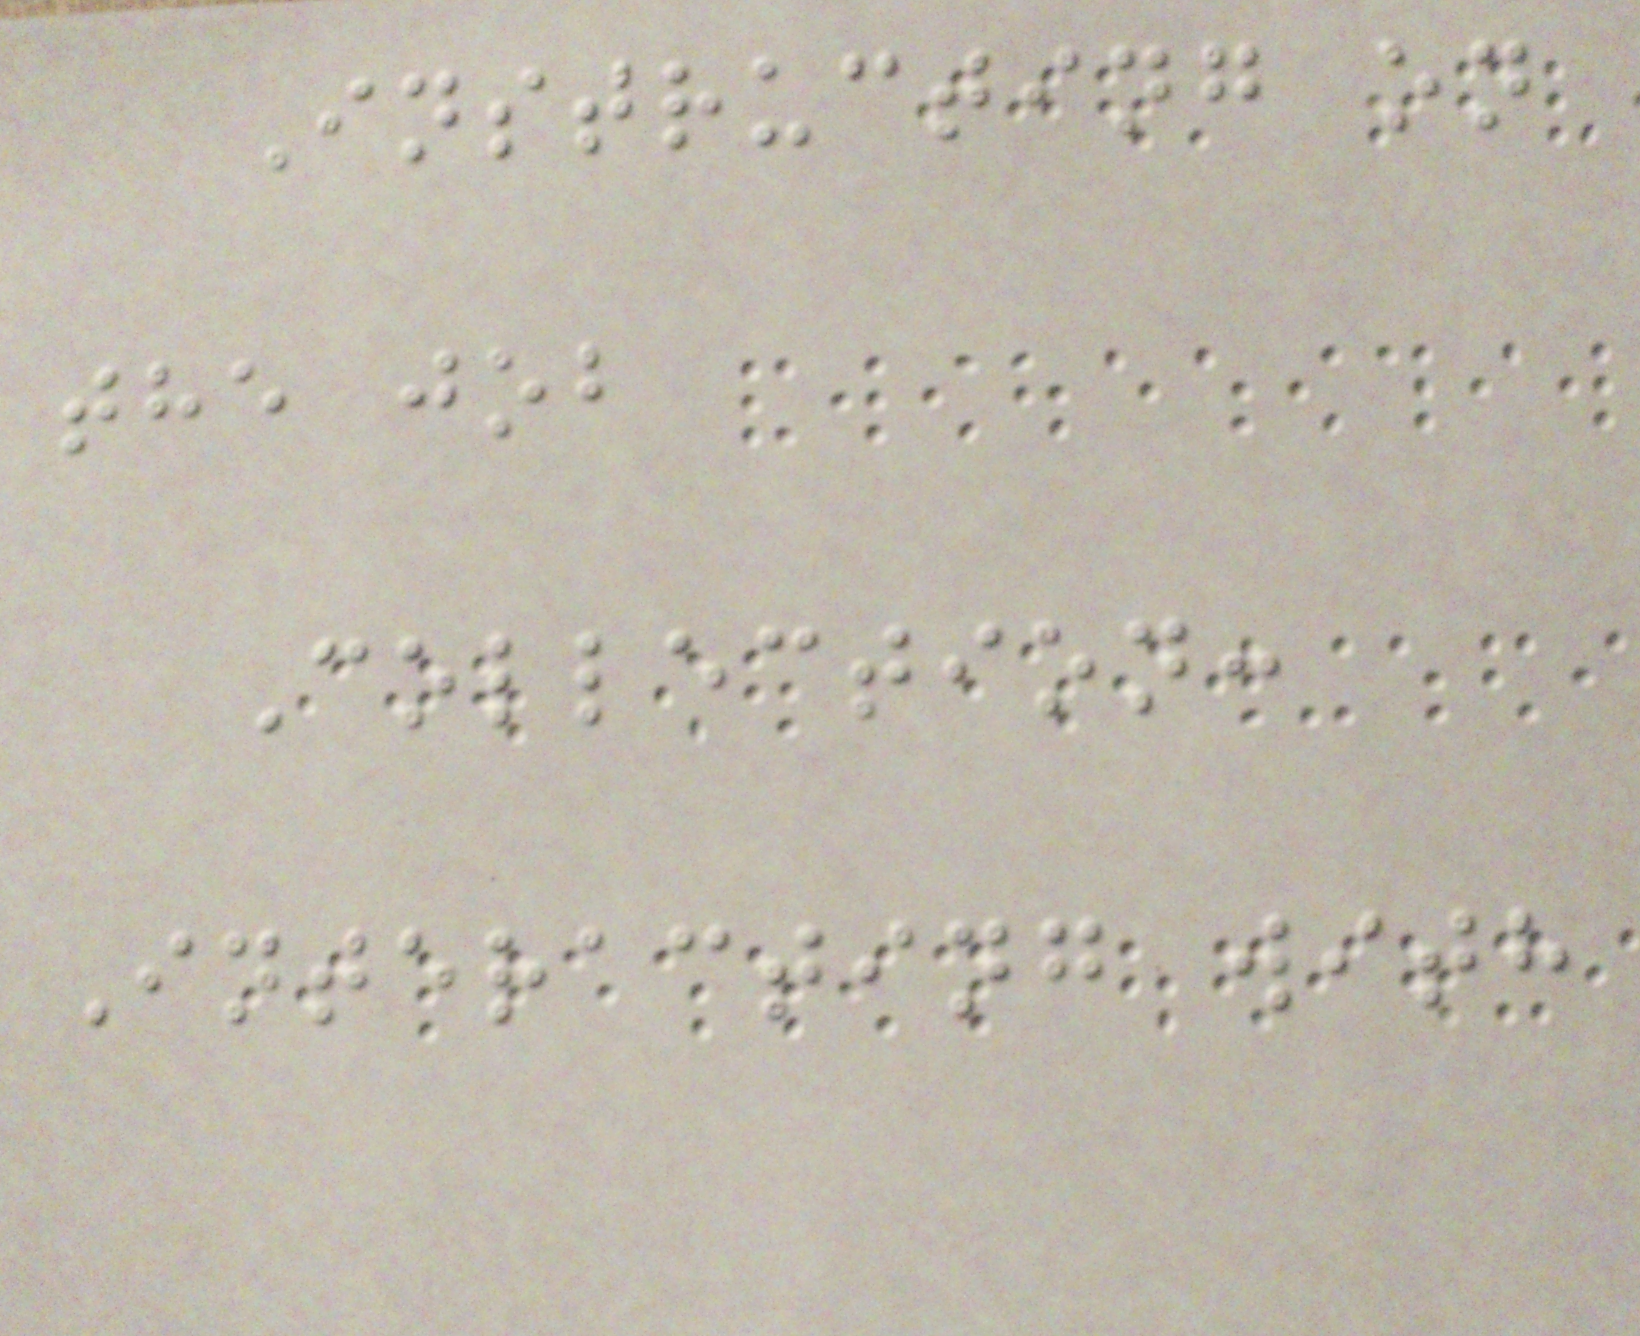Instructing on
the job
Collection:
Interacting with
